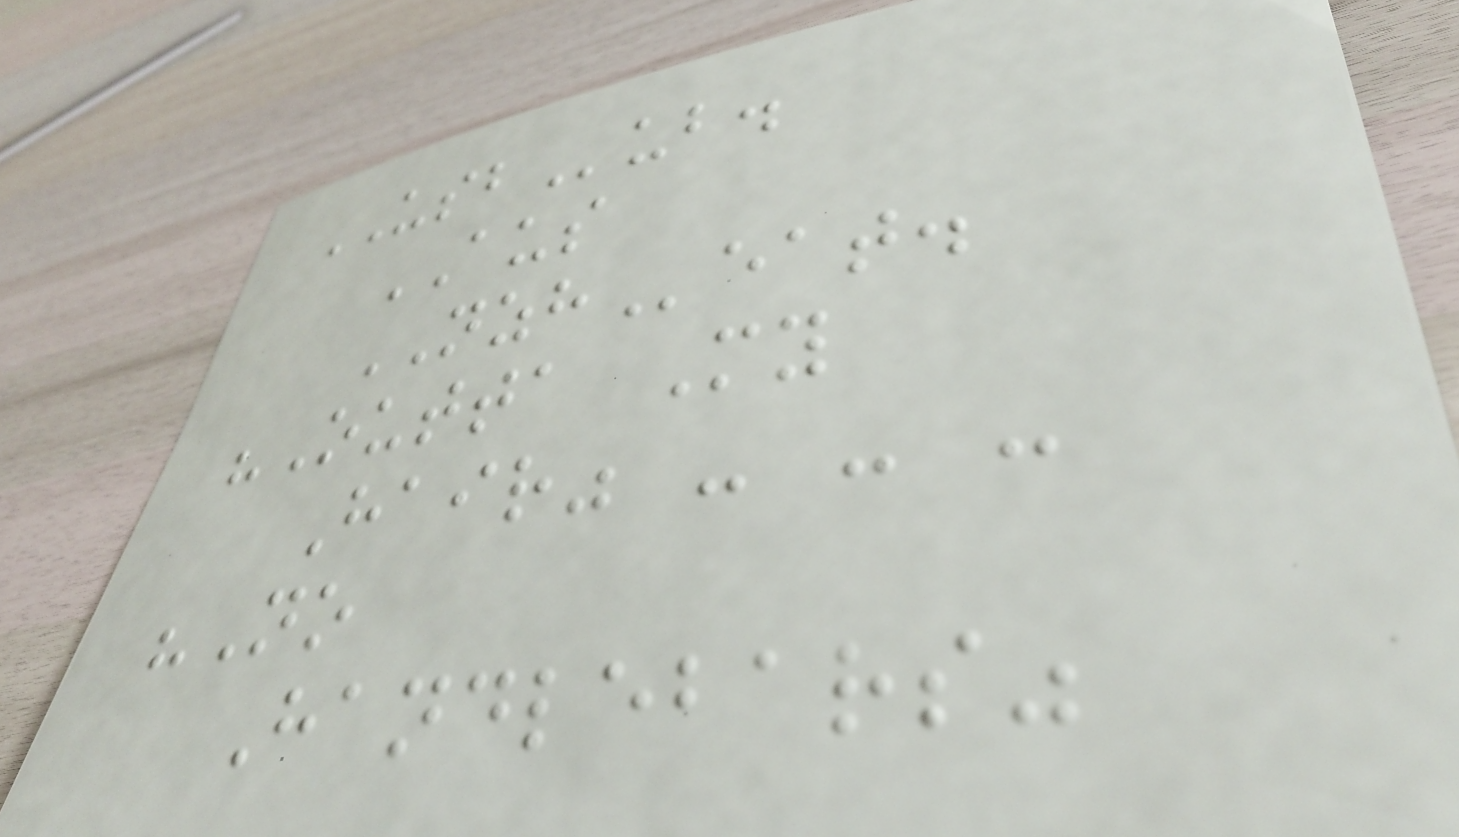USBub.
AUS
NZHeat.
"Outta My
Hair" - - -
"No
Handlebars"
